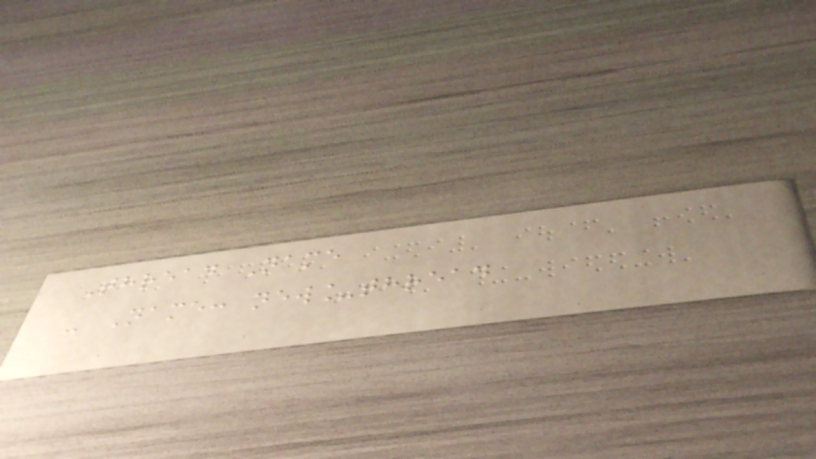Thread Name
- Name: new_thread
